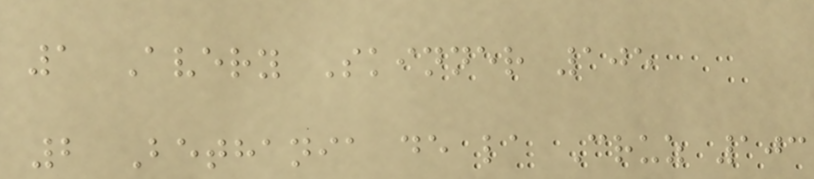1 Avery Skinner 105
2 Bethania de la Cruz 103
